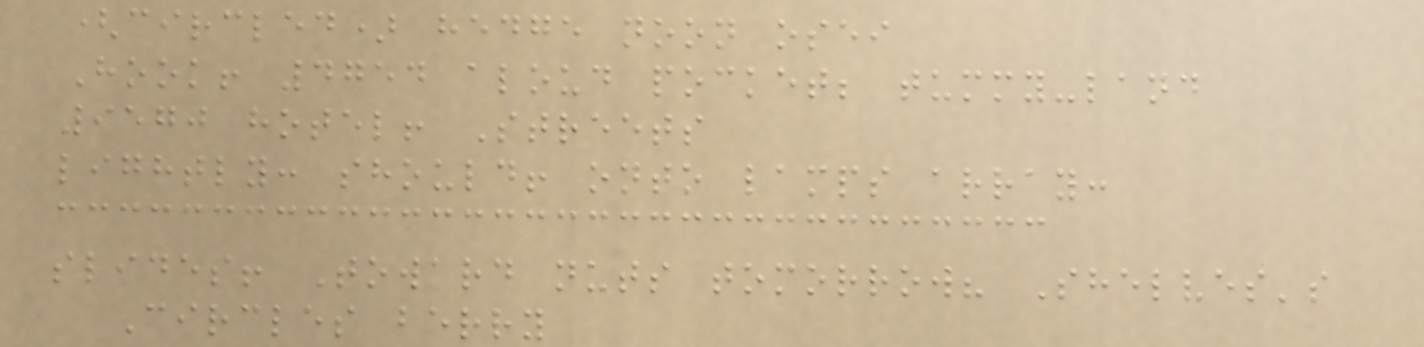(circled) hedge noon osei
Hook! 4754 aloud pocket; tummy-land
9570 hotel! Streets
lightly: should! onto lamps array:
slides! Toward nuts tomorrow? Shelves's
Circles berry
